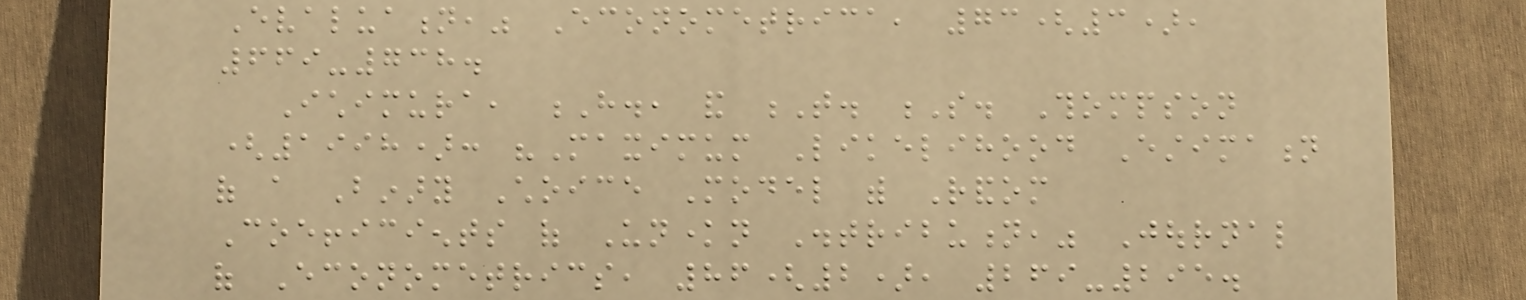Evaluation," Econometrica, 73(3),
669-738.
Ichimura, H., and T. S. Thompson
(1998): "Maximum Likelihood Estimation
of a Binary Choice Model with Random
Coefficients of Unknown Distribution," Journal
of Econometrics, 86(2), 269-295.
